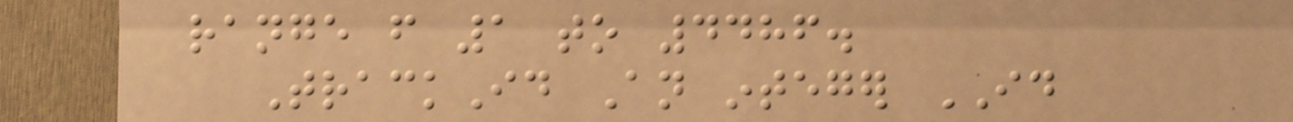range from 1 to 4486.
TrackId An integer ID
